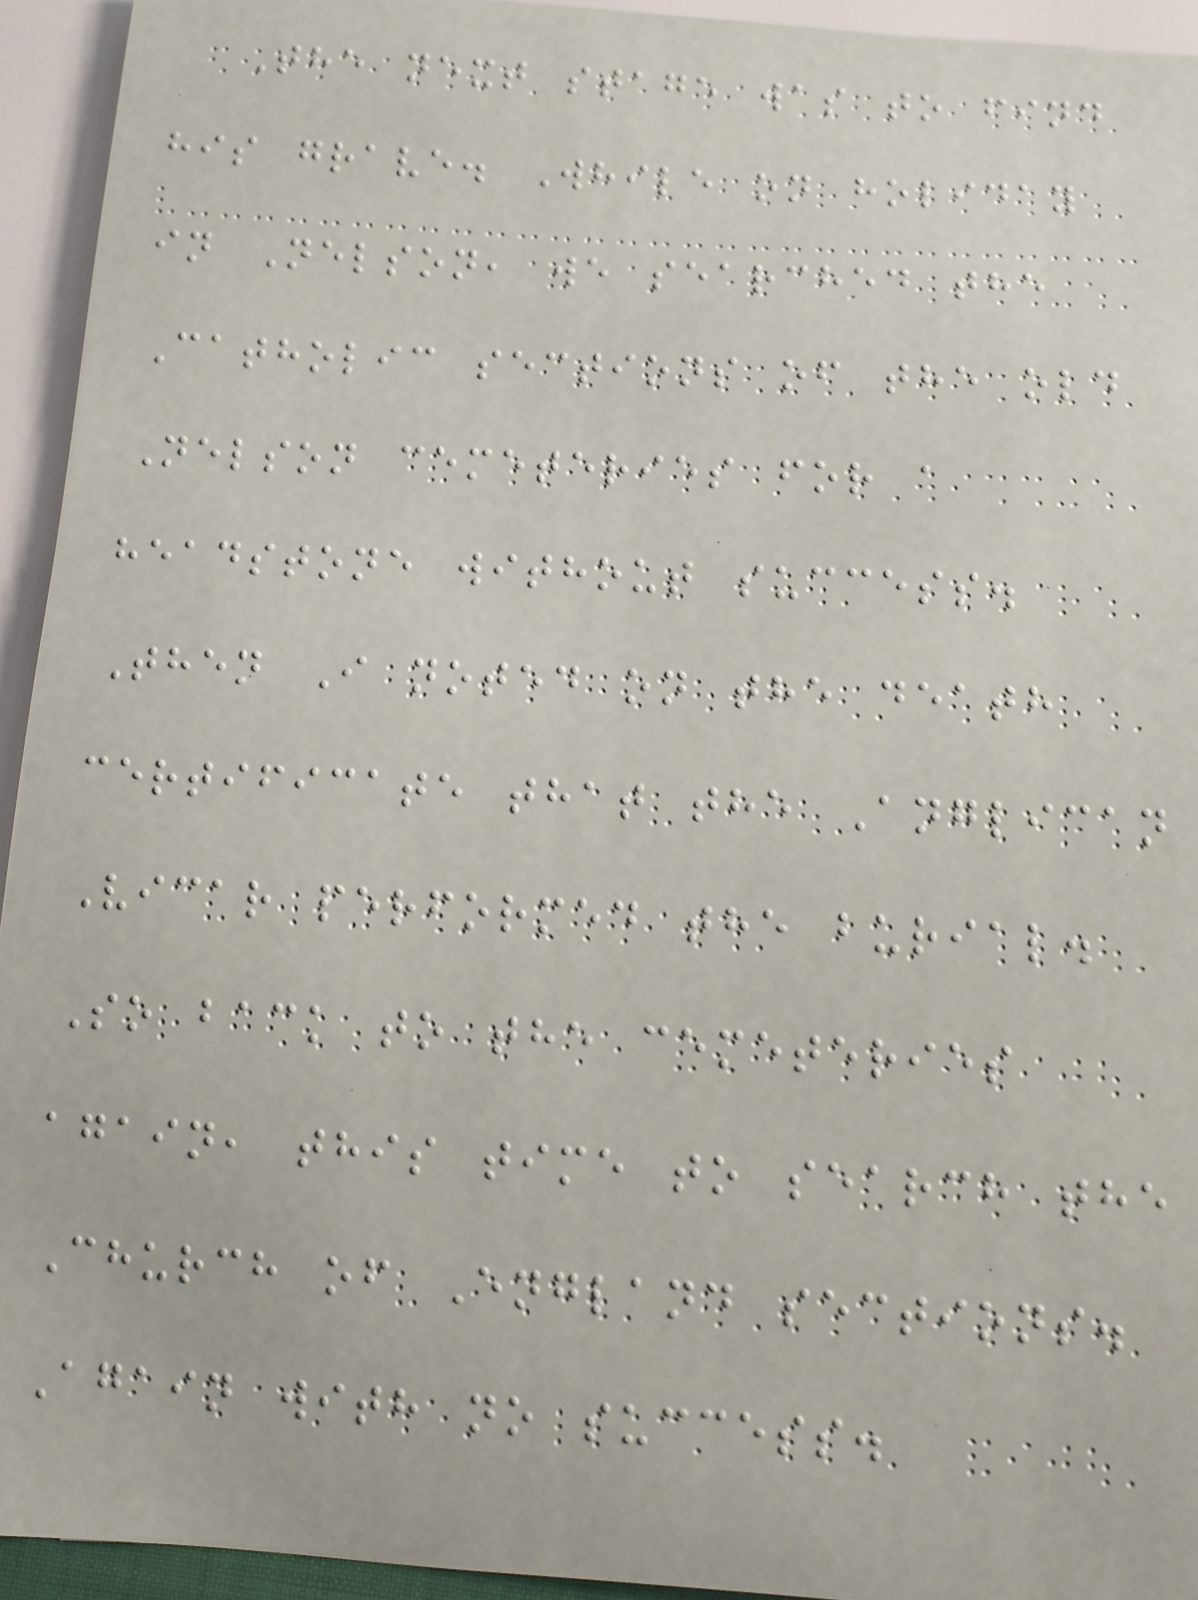The next stage was to find
his grave. While on holiday
in Nelson, we searched the
Catholic sections of the old
Nelson cemeteries for a
headstone without success.
Then I noted on the death
certificate that the Anglican
Vicar performed the burial.
So back to the cemeteries
again, this time to search the
Church of England sections.
Again with no success.
